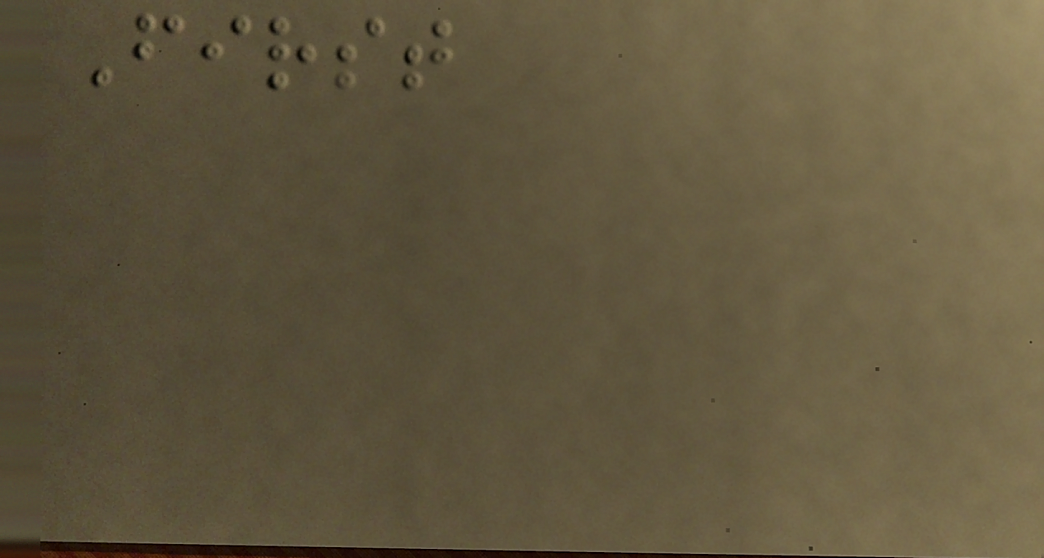First
